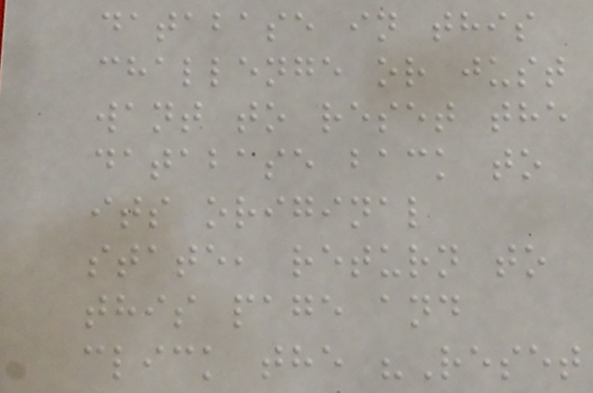database in this
challenge or just
want to reset the
database back to
its original
state, return to
this page and
click the "Reset
